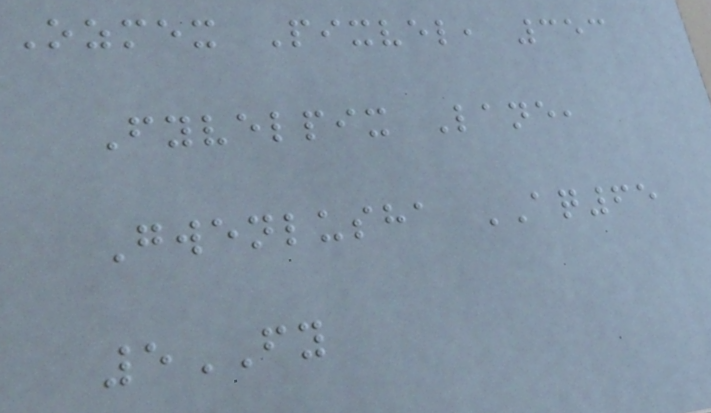Ozmex Pixvel, 353
Fyvelpix Lane,
Gwenlusha AQ65
5FY
